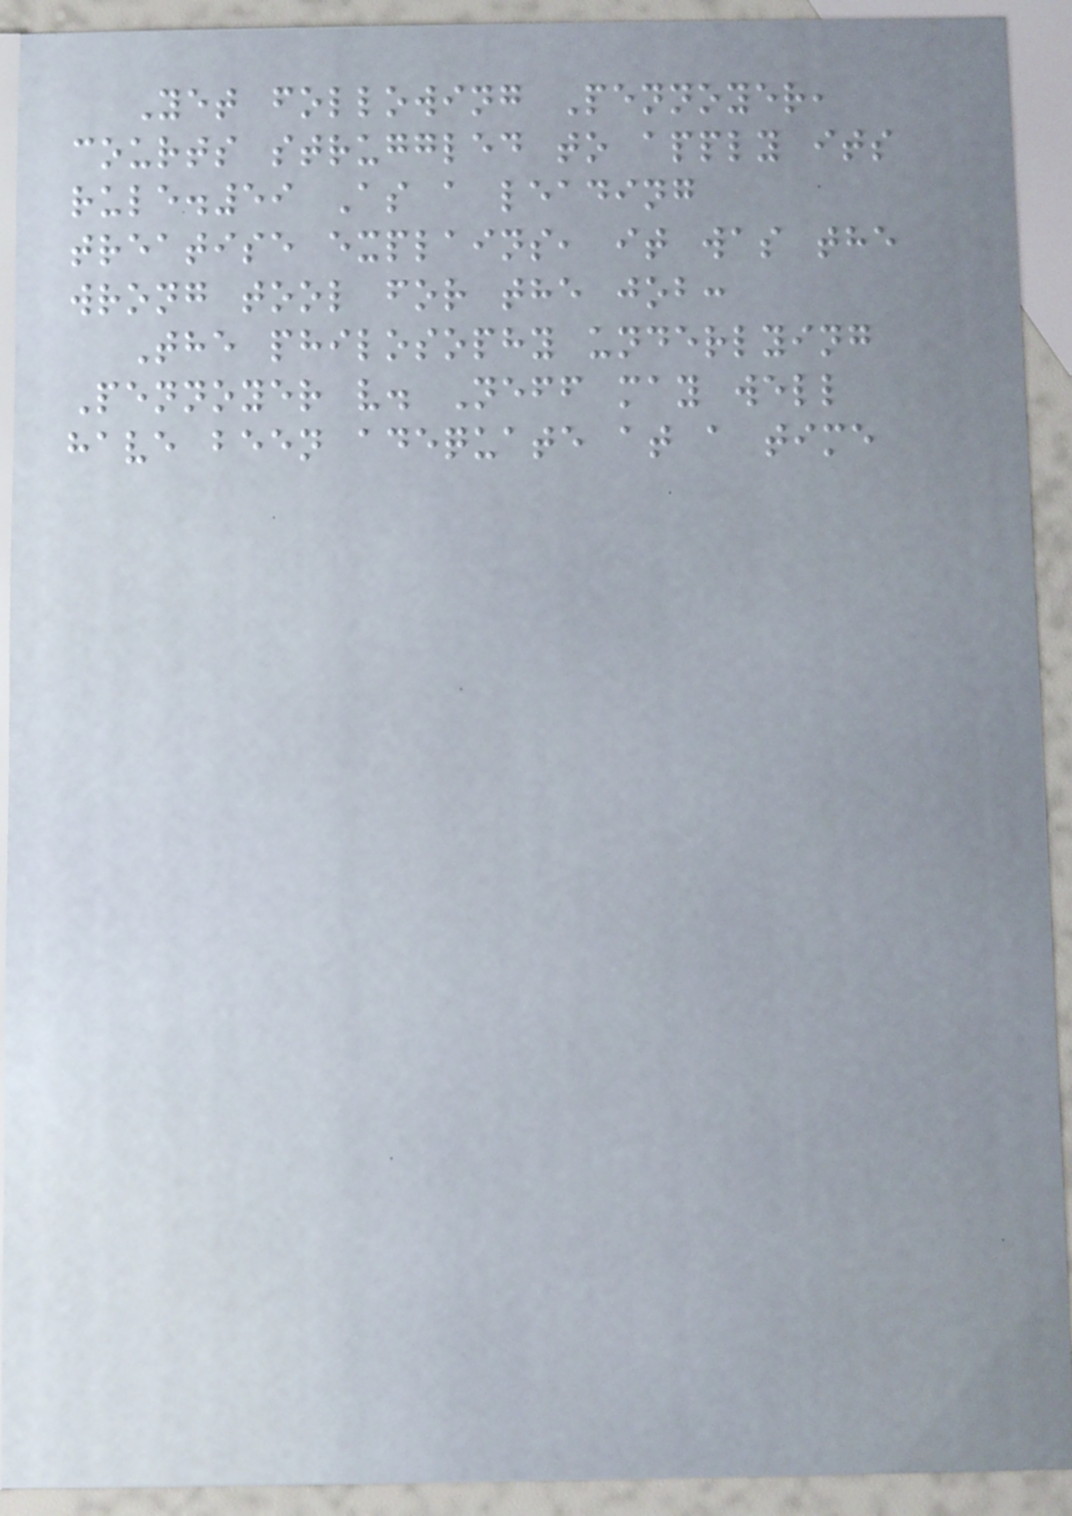Yet following Pennoyer,
courts struggled to apply its
rule.59 As a leading
treatise explains, it was the
wrong tool for the job:
The philosophy underlying
Pennoyer v. Neff may well
have been adequate at a time
